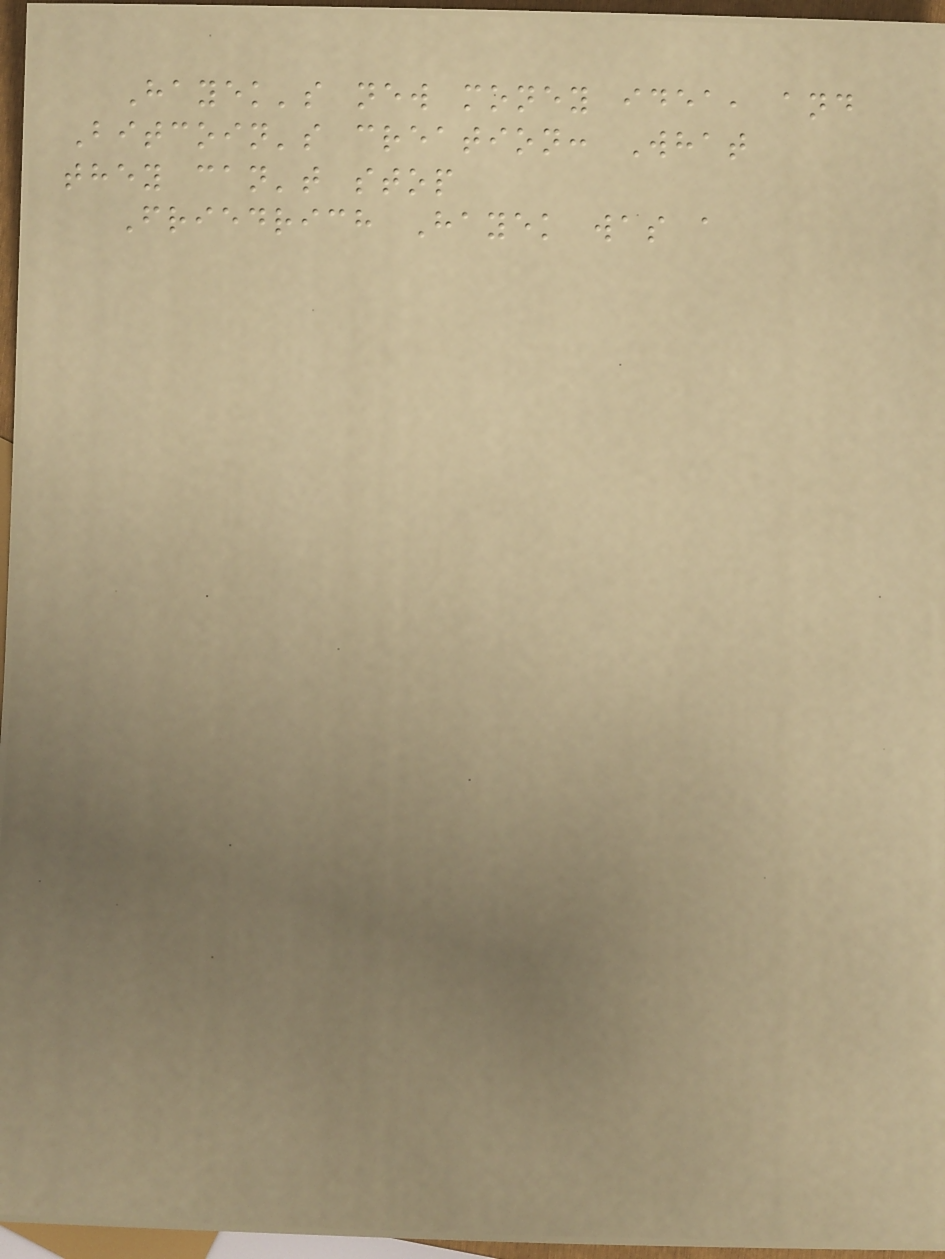Hayek's new money idea, and
Bitcoin's creation: What
they can't stop
Friedrich Hayek was a
